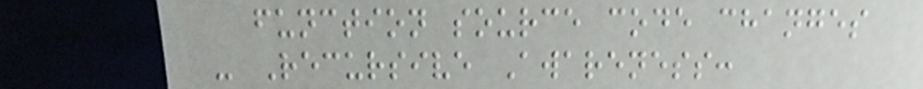function source code changes
- Recursive Awareness:
